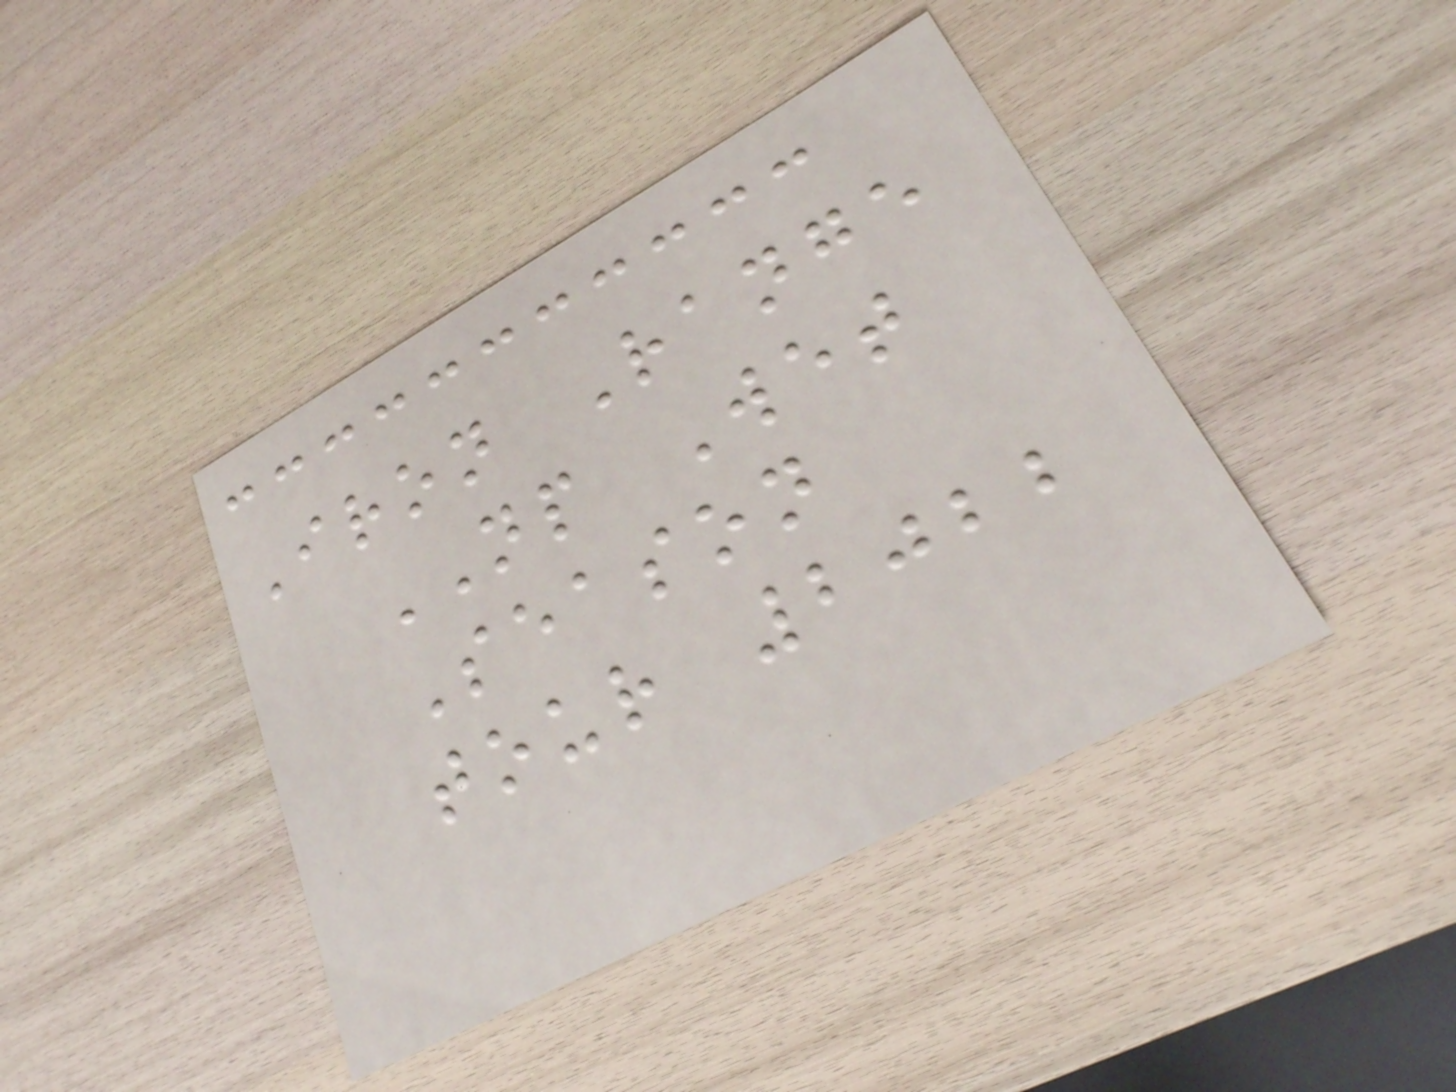Iron Range
NP Wet
Season
tour 2022
